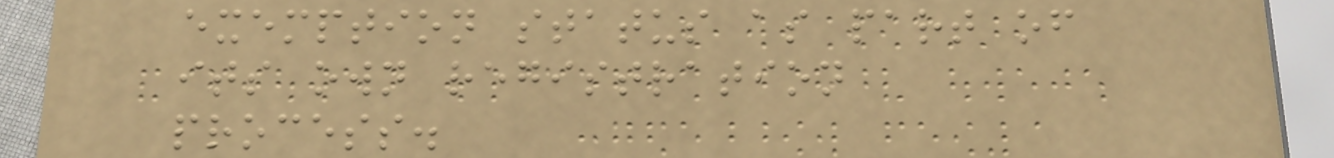exemption status as part of
its own registration
process.
